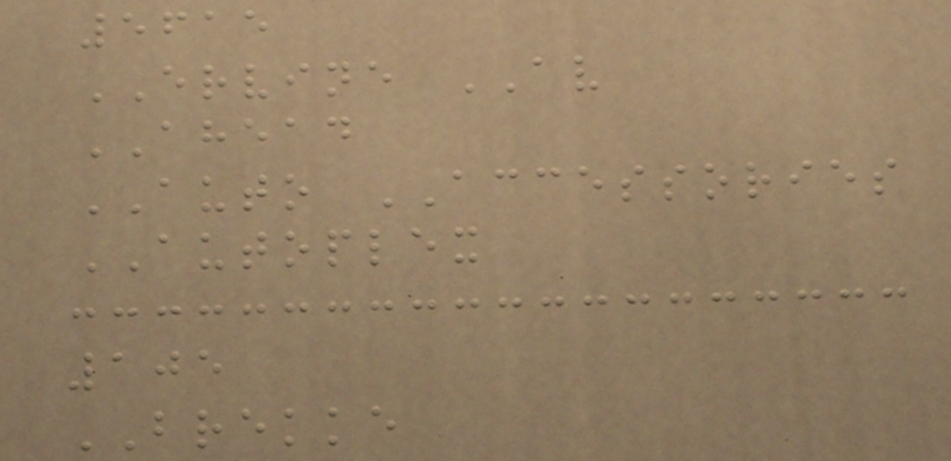5615
ERVINE AV
AHEAD
AUTO ACCESSORIES
AUTOPLEX
105
BREKKE
